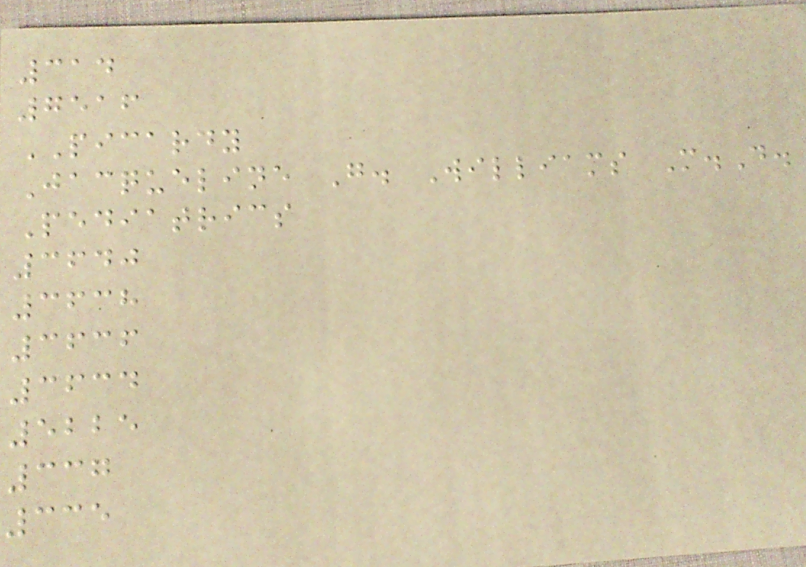314
7516
PICARDY
Jacqueline G. Williams M.D.
Pediatrics
3640
3638
3636
3634
5225
337
335
